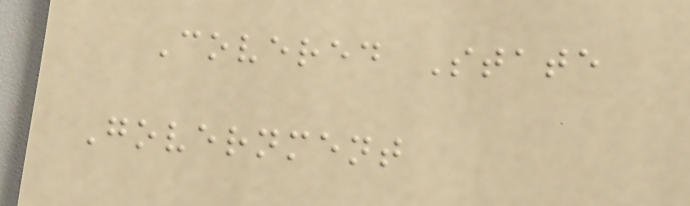Covered State
Government
